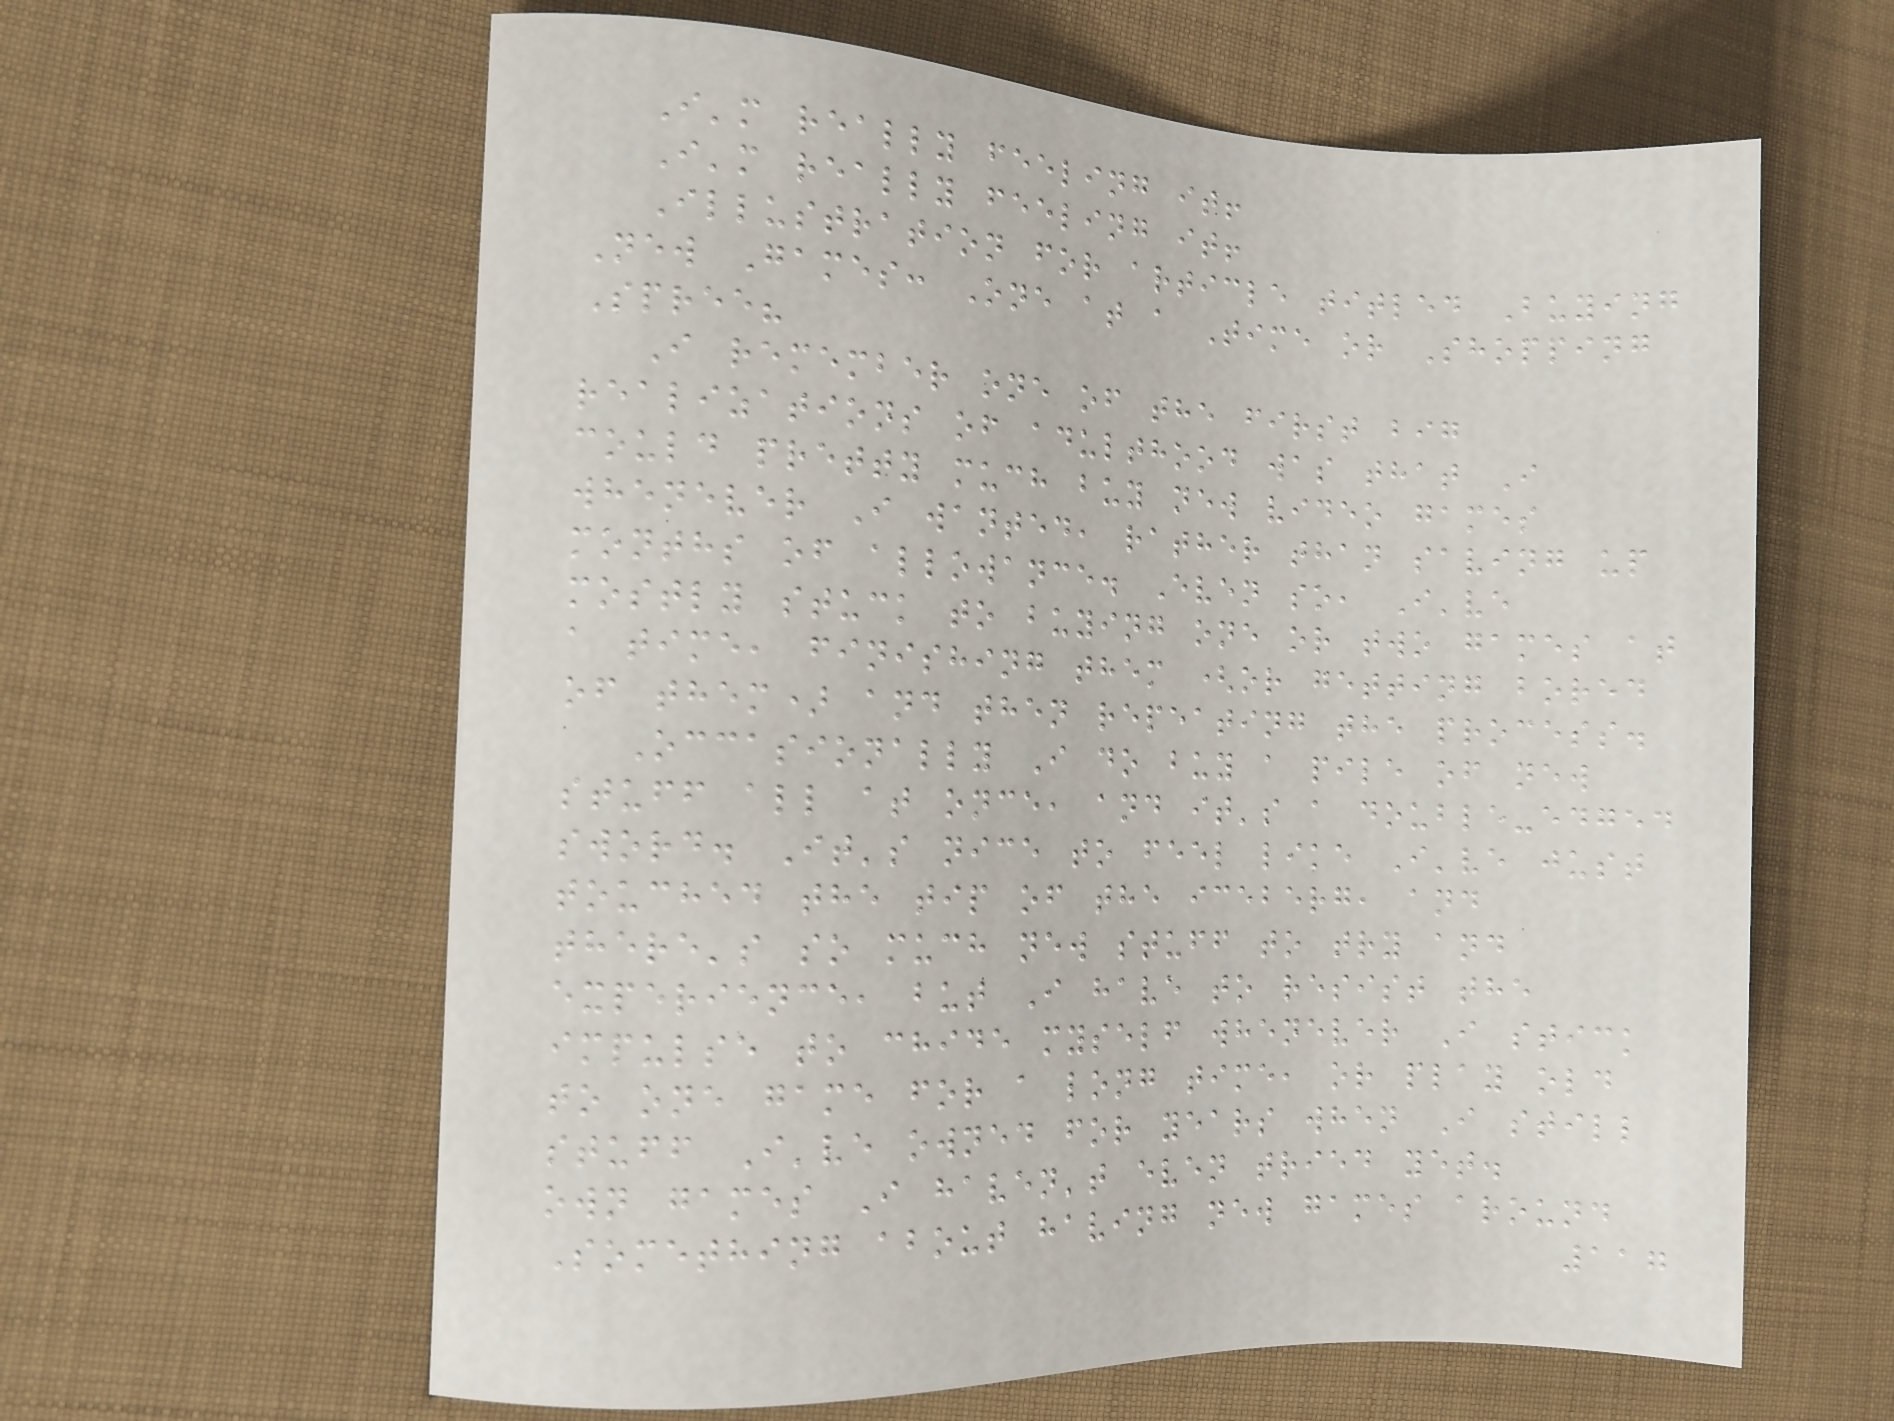I'm really feeling it!
I'm really feeling it!
Illustration for article titled Buying
New Games: One at a Time or Shopping
Spree?
I remember one of the first big
realizations of adulthood was that I
could pretty much buy new video games
whenever I wanted, rather than saving up
months of allowance. Even so, I've
mostly stuck to buying one or two games at
a time, finishing them (or getting bored
of them) and then repeating the process.
Occasionally I do buy a pile of new
stuff all at once, and it's a double-edged
sword. It's nice to feel like I've just
touched the tip of the iceberg, and
there's so much new stuff to try and
experience, but I have to resist the
impulse to chide myself whenever I stick
to one game for a long time, or play old
stuff I've owned for years when I still
own games I haven't even tried yet.
Something about having new games around
117
